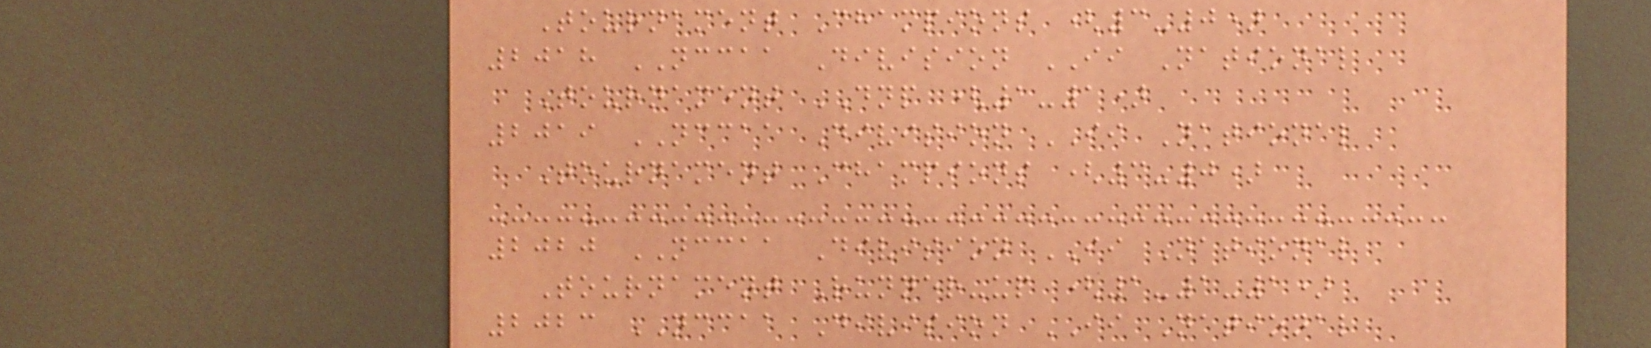Tournament Champions (3-0)
2018 NCCAA Division II National
Tournament DNP (1-1)
2019 NCCAA Division II National
Tournament Champions (3-0)
2020 NCCAA Division II National
Tournament Runner-up (1-1-1)
2023 NCCAA Division II National
